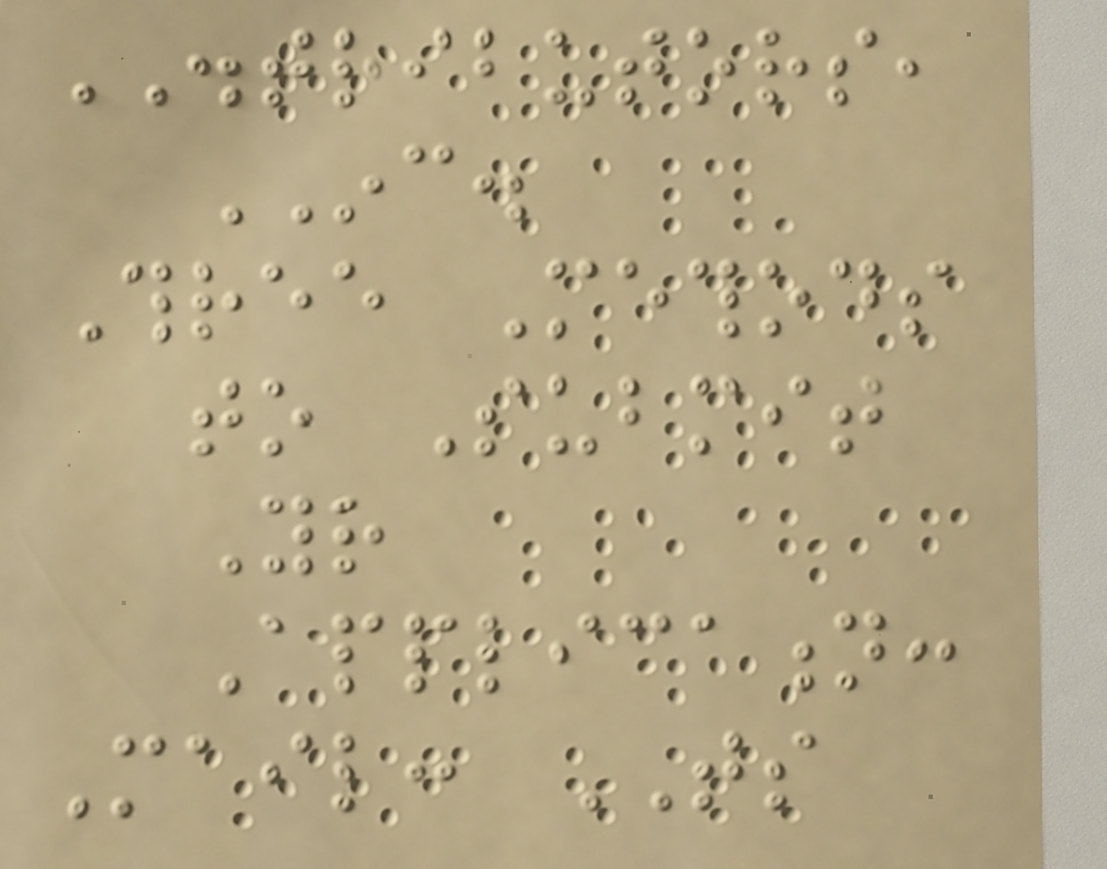DISTRIBUTORS,
INC.
Three Methods
to Submit
Your
Application:
Mail: TS
